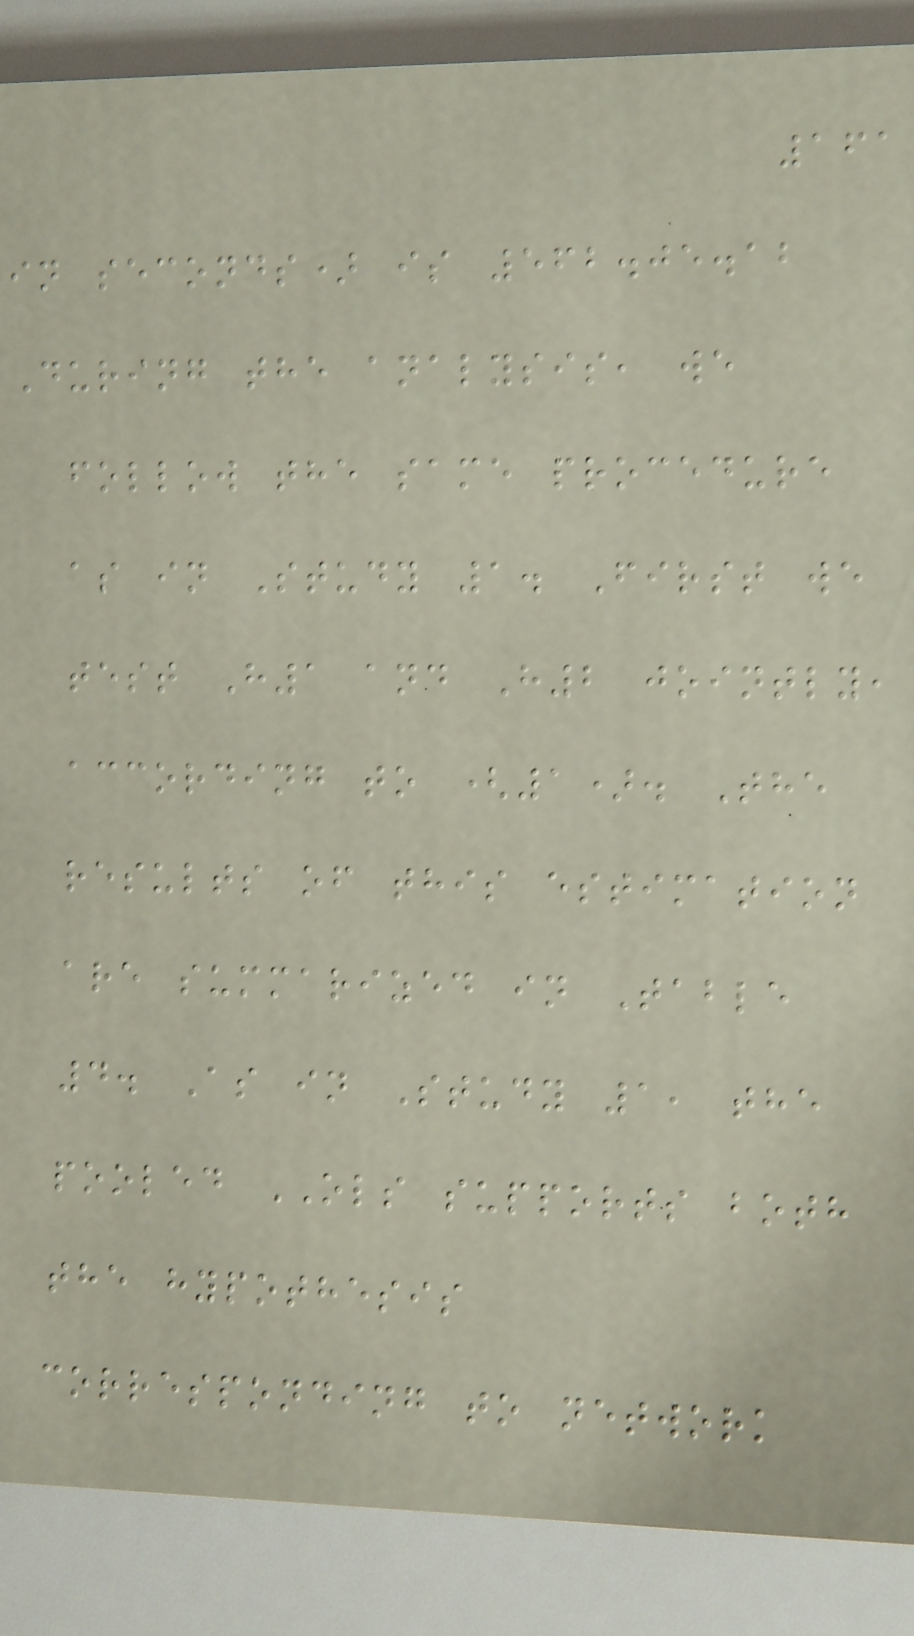161
in seconds) is 562.05.12
During the analysis, we
follow the same procedure
as in Study 1. First we
test H1 and H2 jointly,
according to (1). The
results of this estimation
are summarized in Table
4. As in Study 1, the
pooled OLS supports both
the hypothesis
corresponding to network
